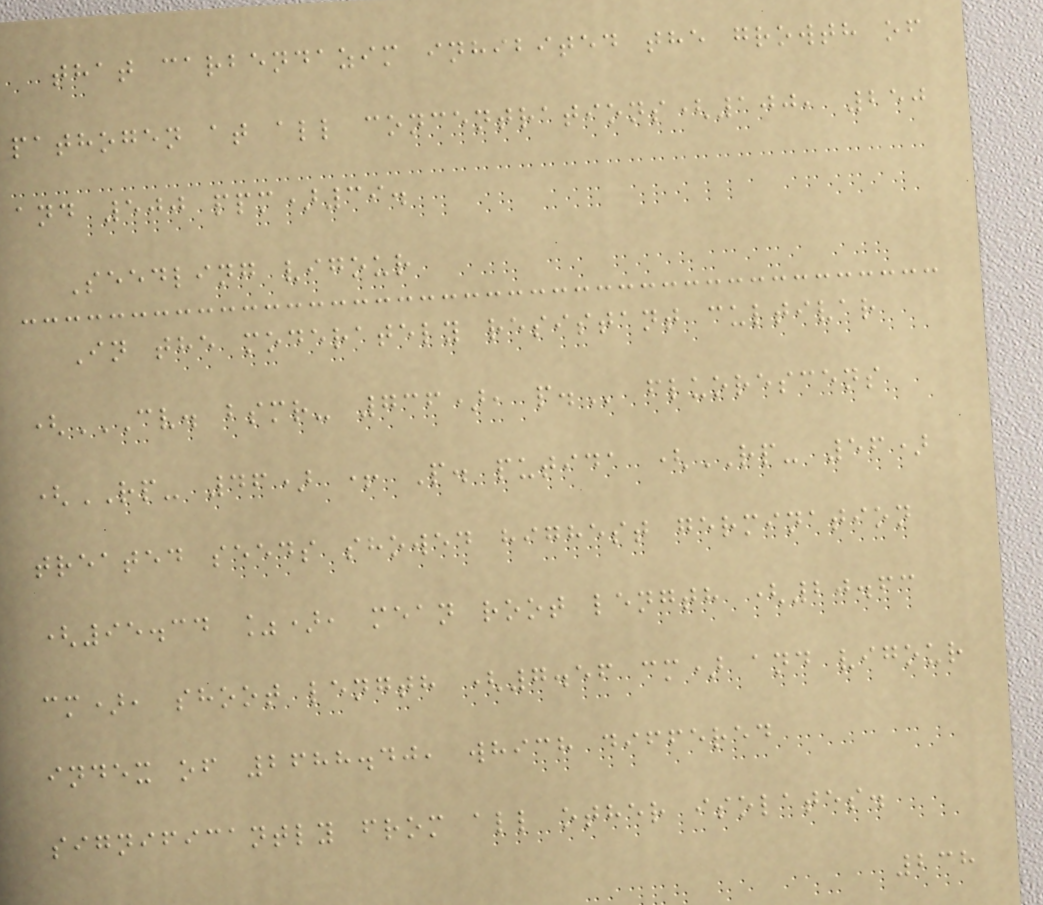that carbendazim inhibited the growth of
pathogen at all concentrations(100, 250
and 500 ppm)39.
Seedling vigour
In the moderately resistant cultivar
(CV. BSMR- 736), P. fluorescens
(RP- 46) + P. putida (RP- 56)
treated seeds showed highest germination
(95.34 %), mean root length (20.63
cm), shoot length (7.56 cm) and vigour
index of 2688.40, which differed
significantly from all other isolates.
238
